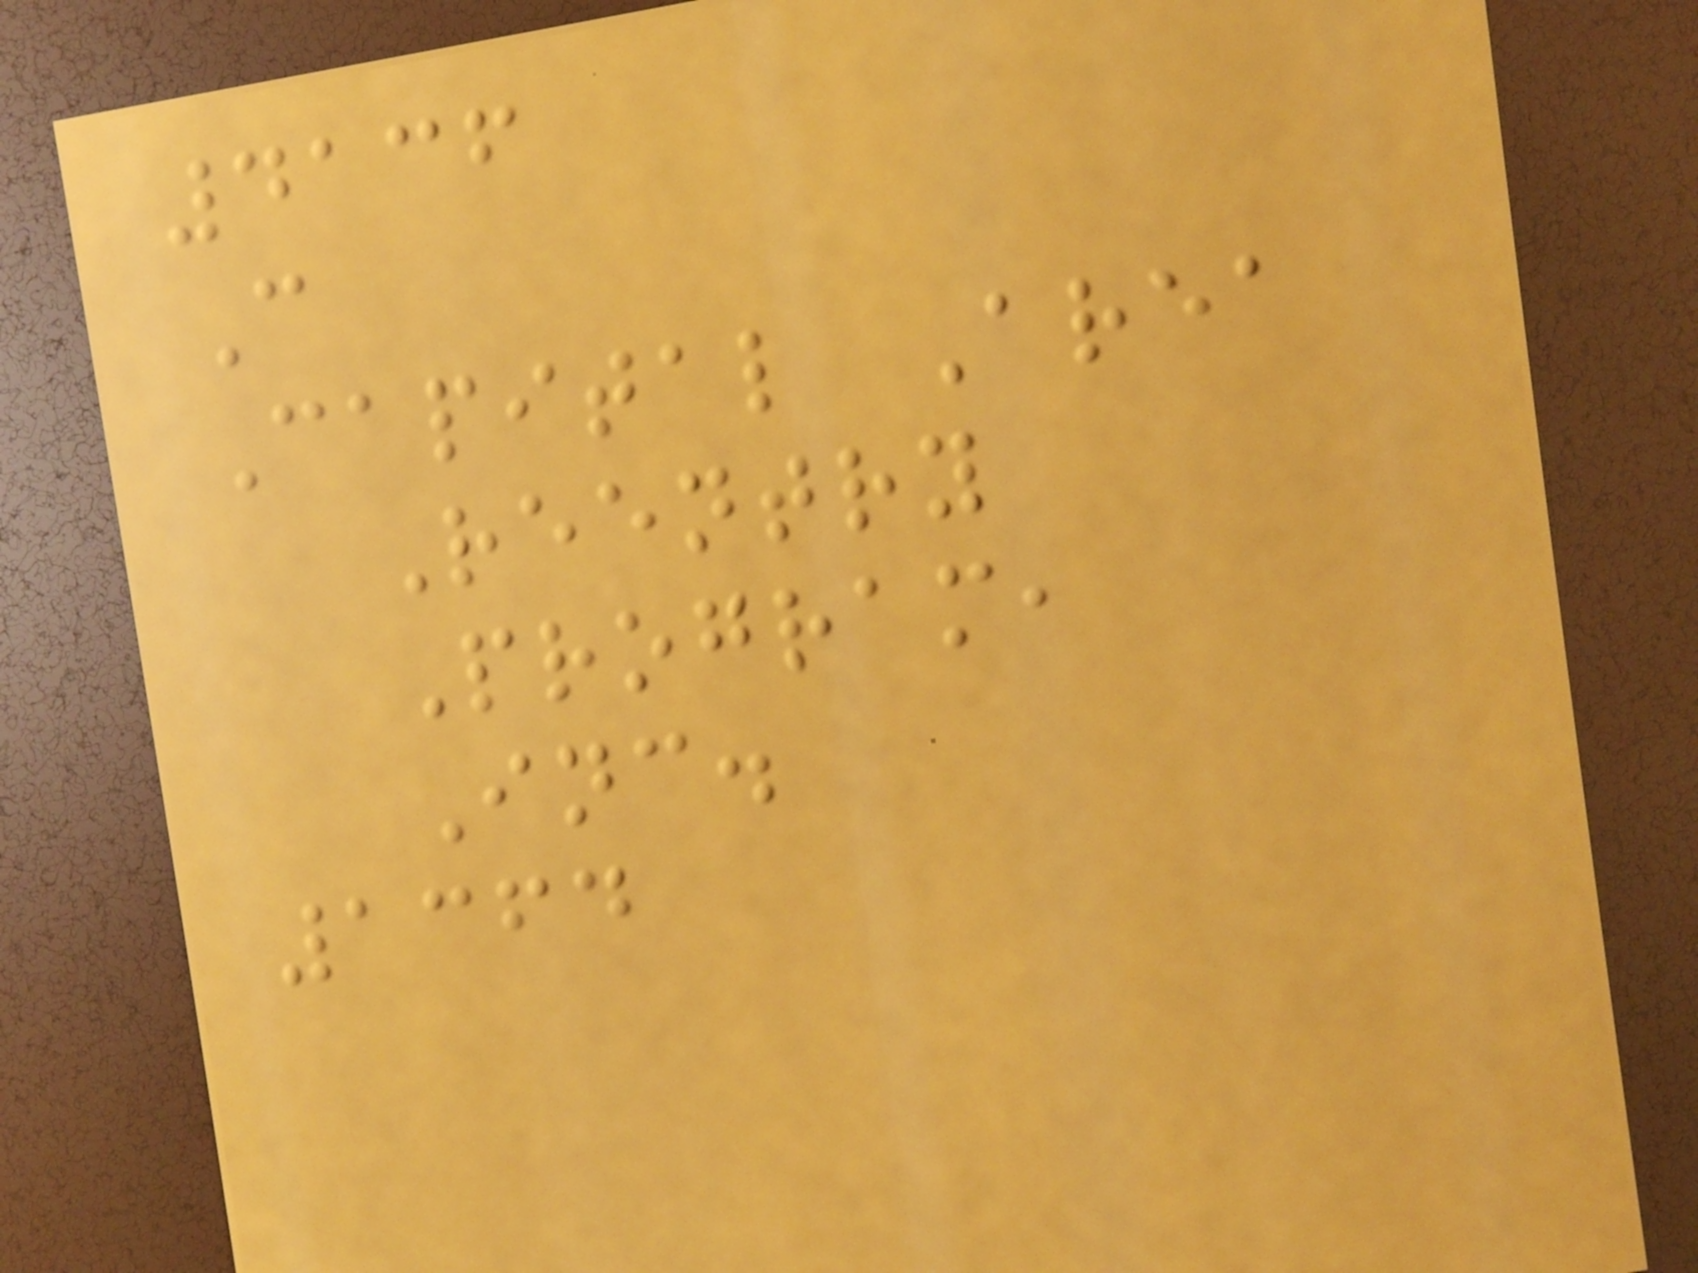4136
C
Capital Area
Reentry
Program,
Inc.
1364
